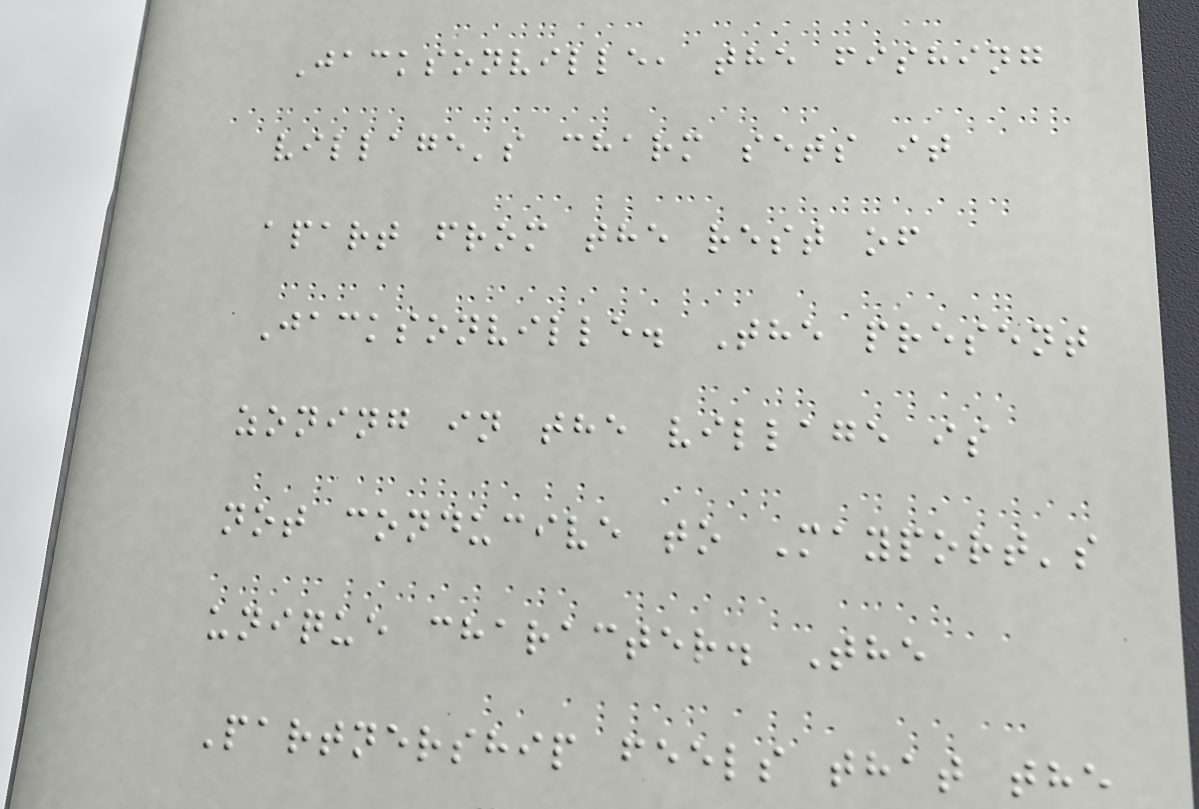Jacksonville, the fishing
village's charm sets it
apart from the rest of
Jacksonville. The present
zoning in the village is
not conducive to Mayport's
unique character. The
Partnership feels that the
